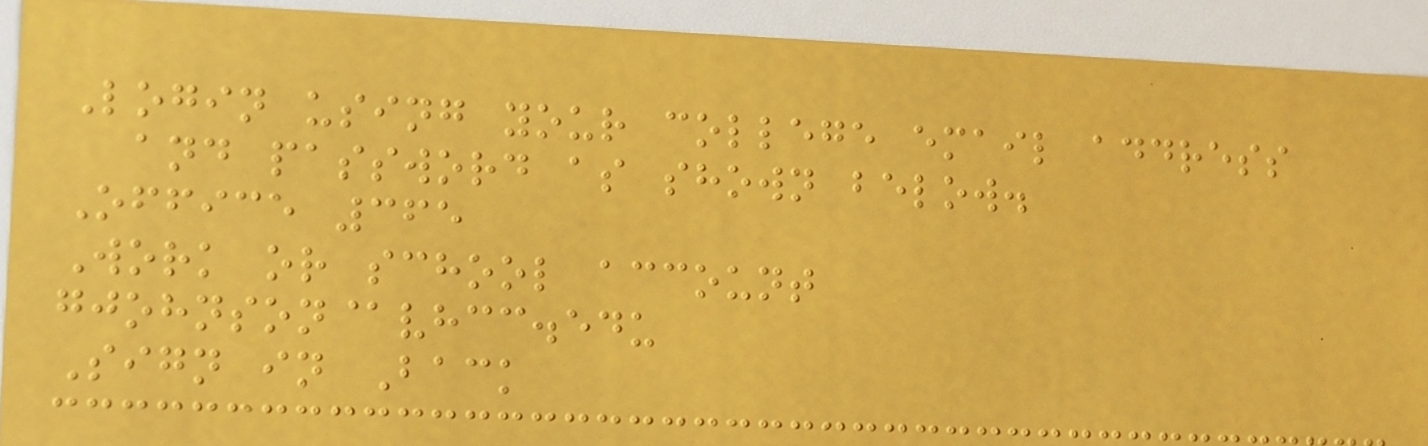Login using your college email address
and password as shown below.
Office 365
Work or school account
gjohnson@vhcc.edu
Sign in Back
